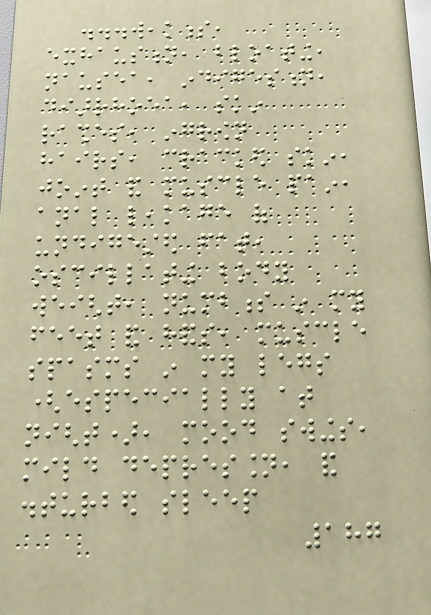...weakness,
exhaustion, bloating,
nausea, indigestion,
diarrhoea, skin
rashes, ingrown
hairs, cracked skin,
joint and muscle pain,
anal leakage of
undigested fat,
oscillating body
weight, numbness in my
feet and hands, muscle
spasms in my legs
(especially at
night), mood swings,
mild depression, and
disturbed sleep
187
